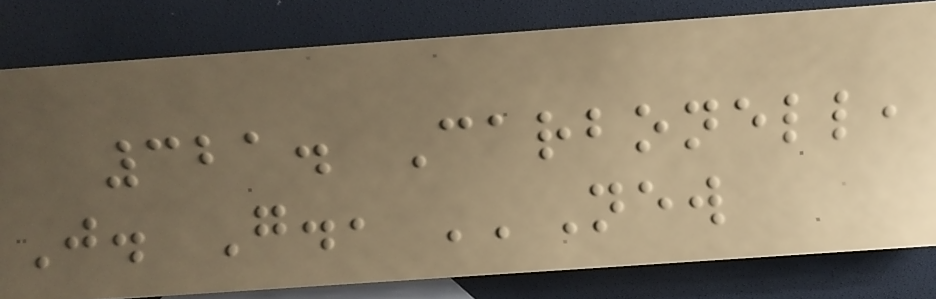321. Carbonell,
J. G., ''New
